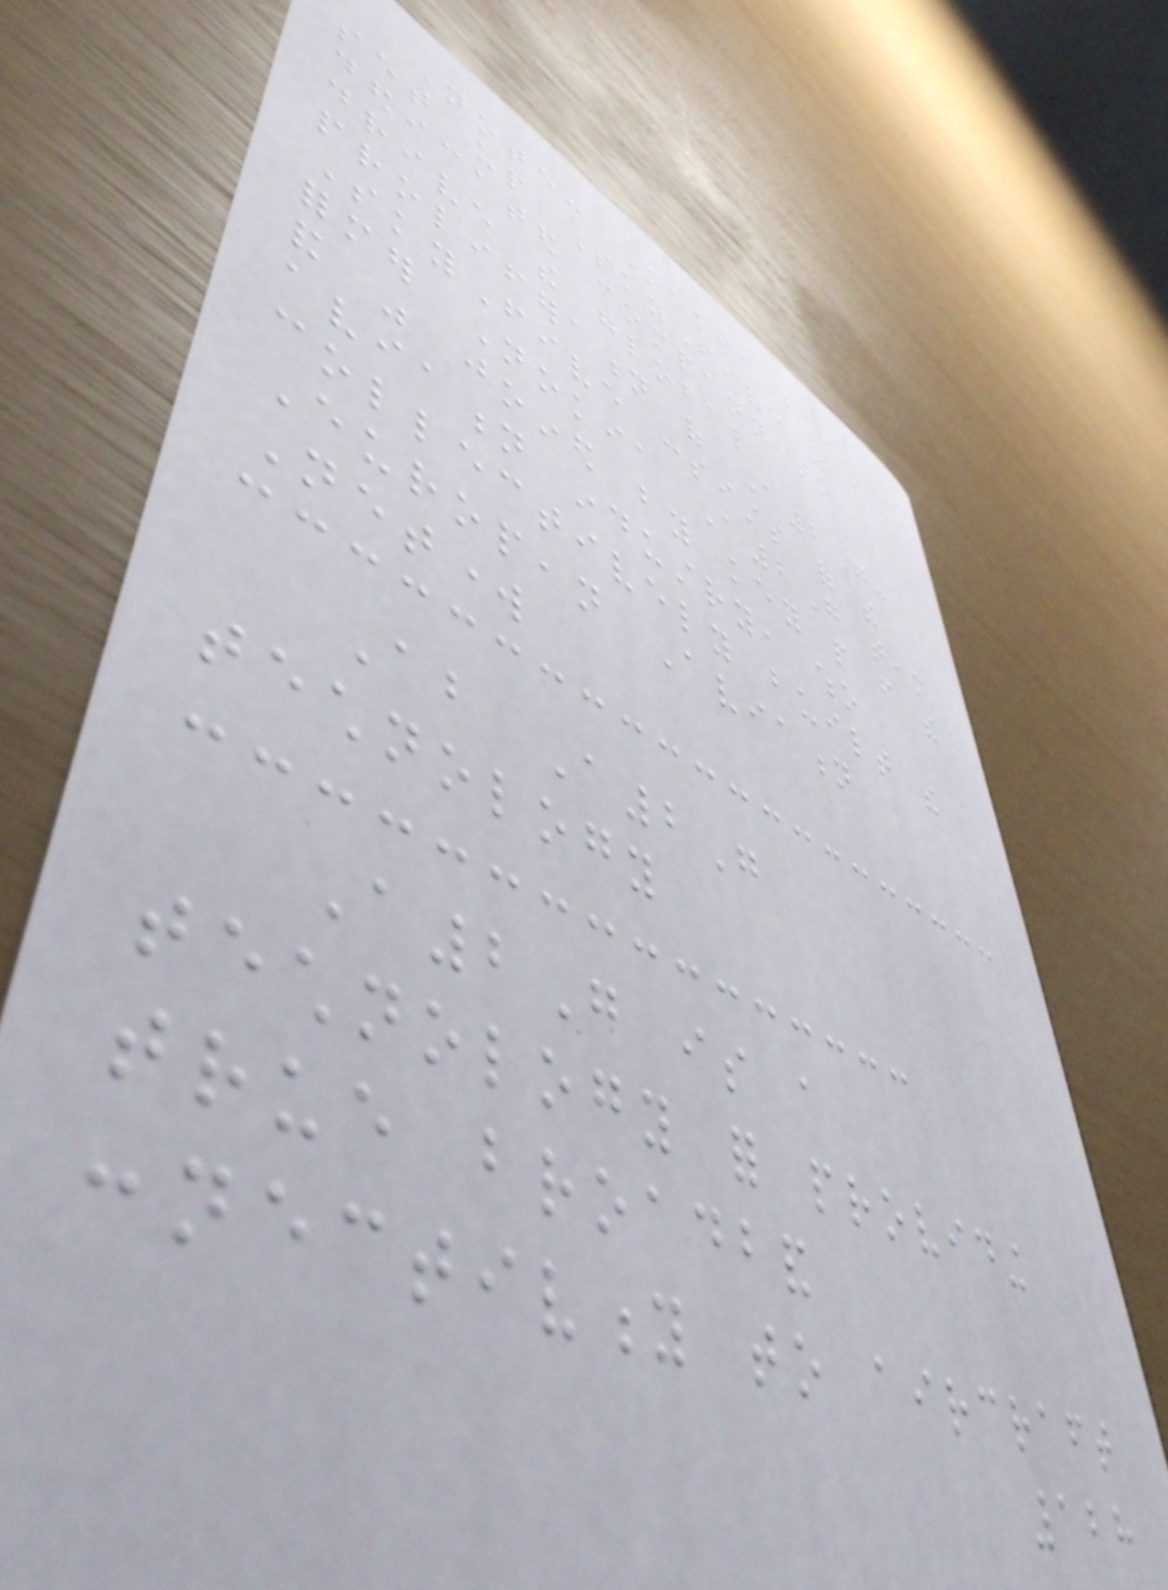Note: Nokia has
set up SkyFive as a
dedicated company to
drive the global
proliferation of A2G:
SkyFive consists of the
former Nokia A2G team
and was joined by key people from the
aviation industry, who
collectively built the
European Aviation
Network
About A2G
technology
A2G is a
technology for providing
true broadband
connectivity to aircraft
128
